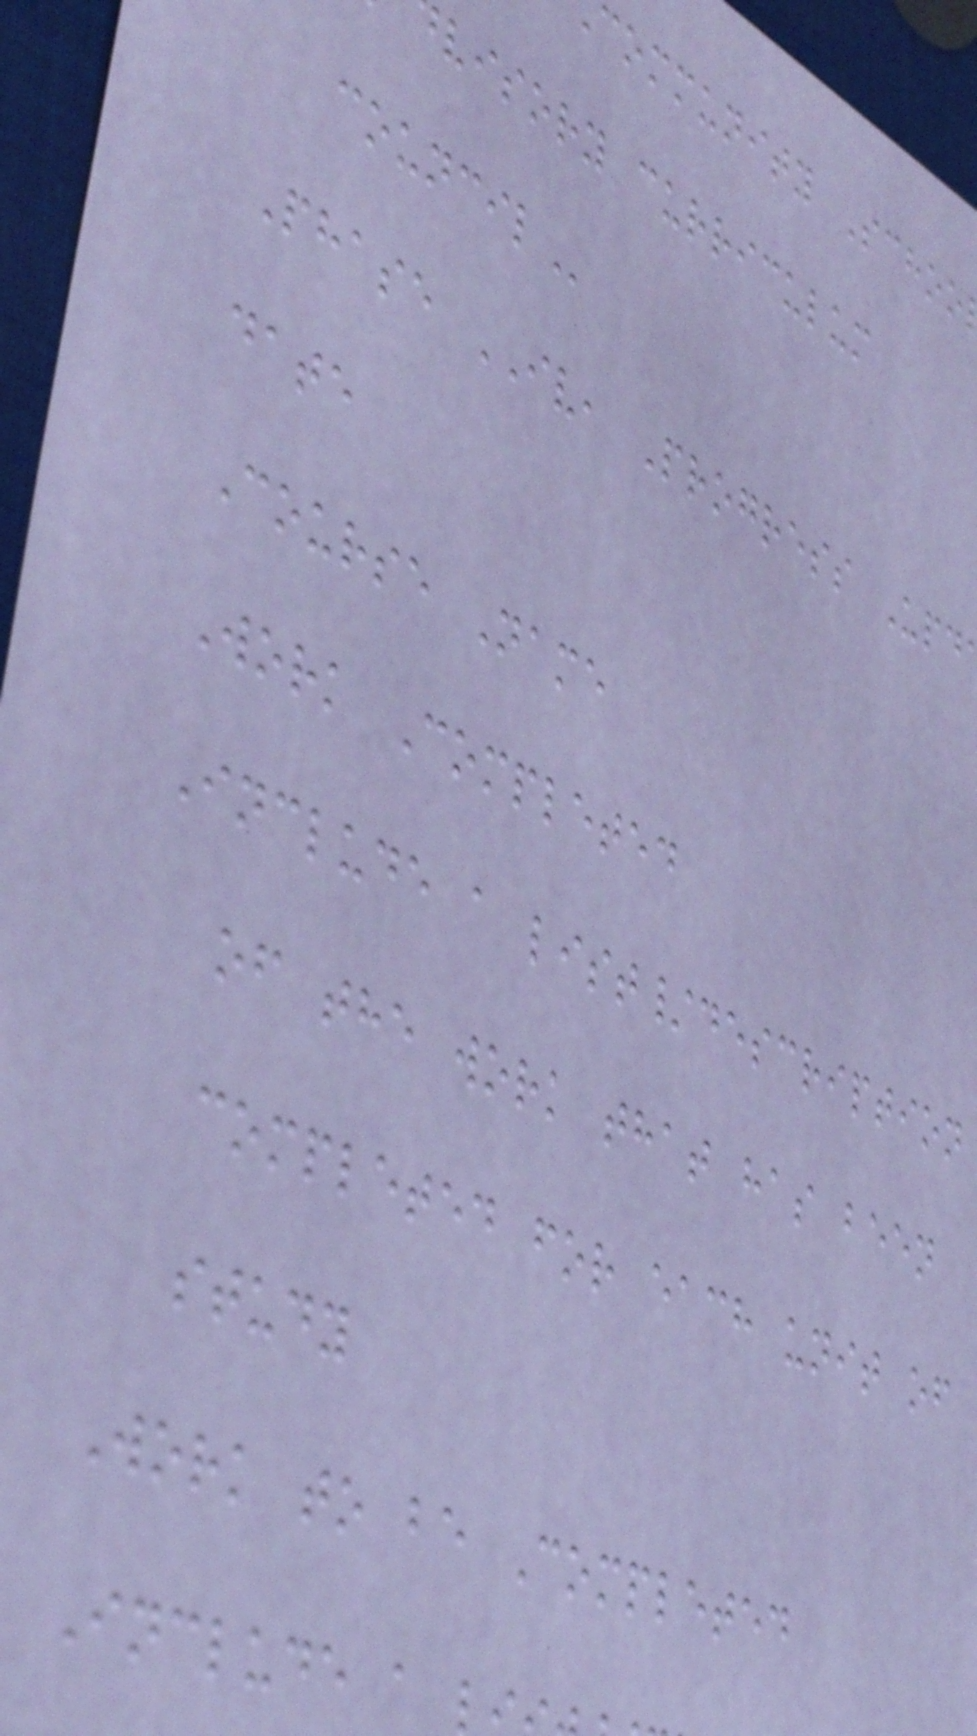community Schoo
visory curriculum
Phase IV, Progress Upd
date
Course Name
Work Completed
Include a list/description
of the work that has been
completed for each unit of
study
Work to be Completed
Include a
